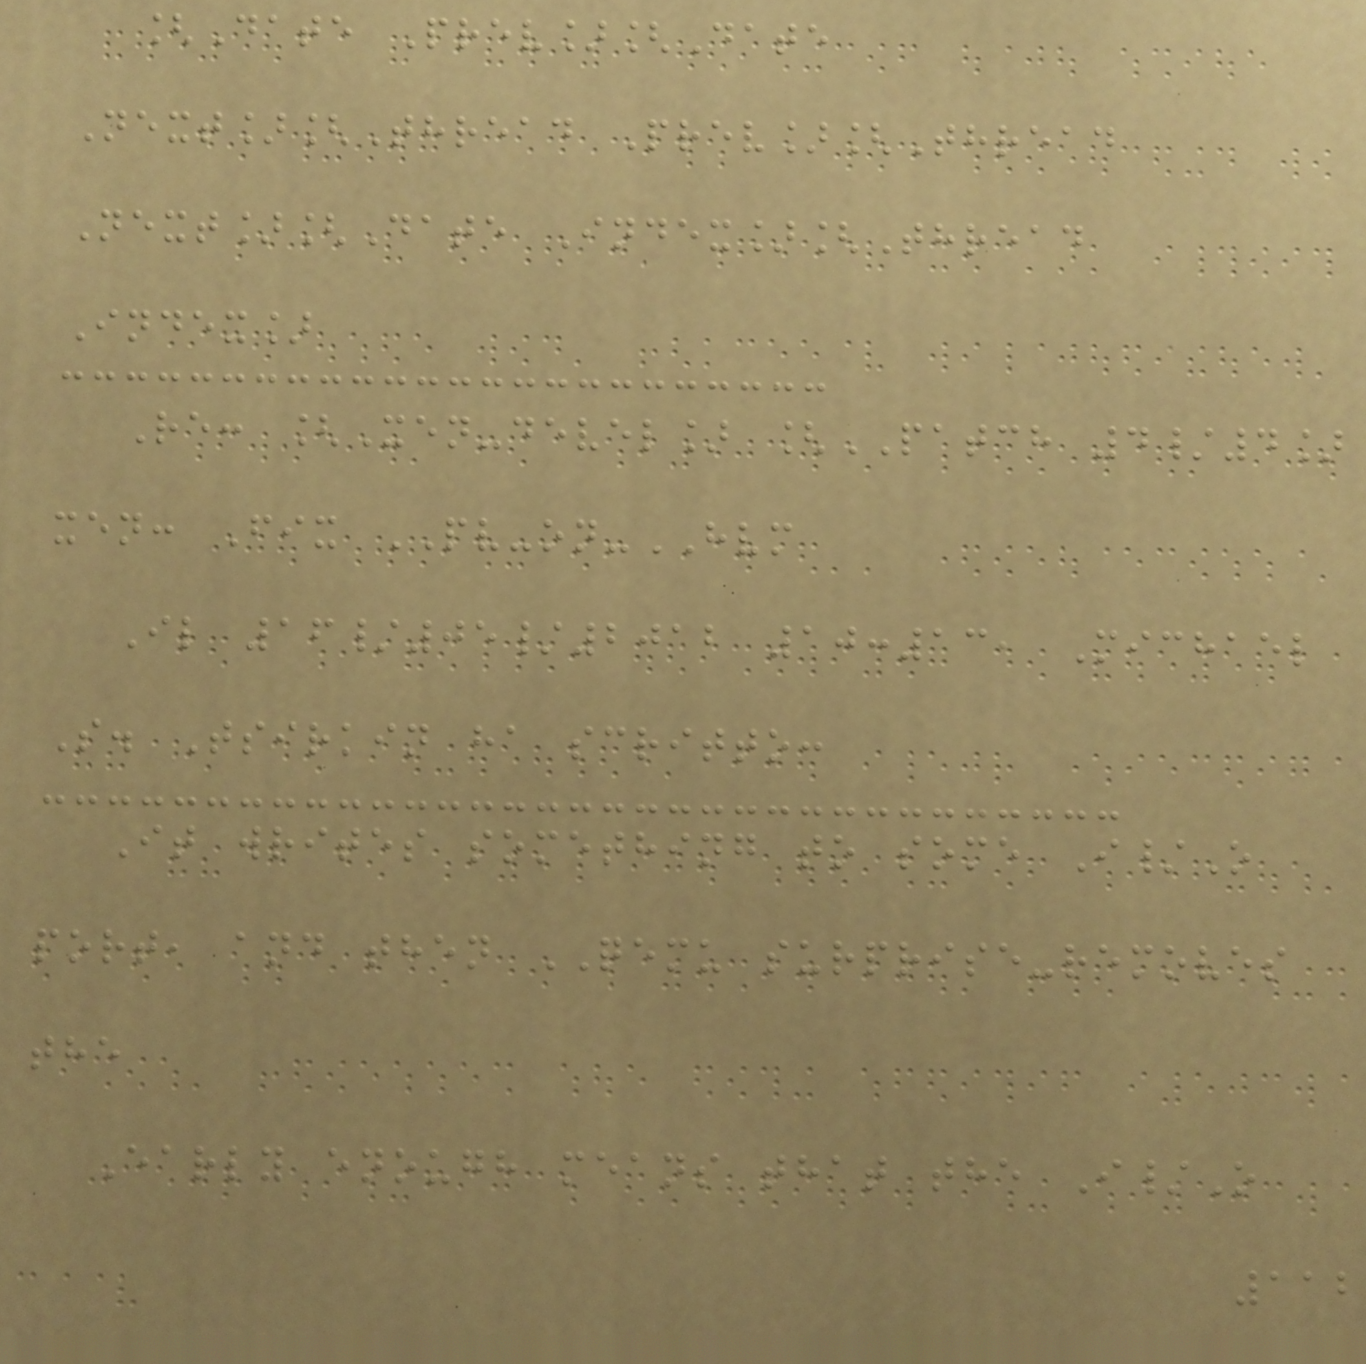[Date Prev][Date
Next][Thread Prev][Thread
Next][Date Index][Thread
Index]
Re: [Xen-devel] [PATCH 4/4]
xen: Fix PV-on-HVM
Il 16/05/2012 10:13, Michael
S. Tsirkin ha scritto:
It writes something to some I/O
port, and then QEMU surprise-removes
the
Early enough means that the I/O
112
